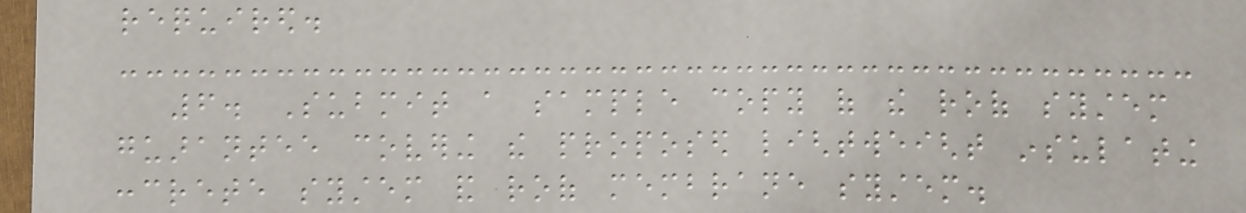required.
6. Submit a sample copy of the roof system
guarantee covering the proposed lightweight insulating
concrete system and roof membrane system.
